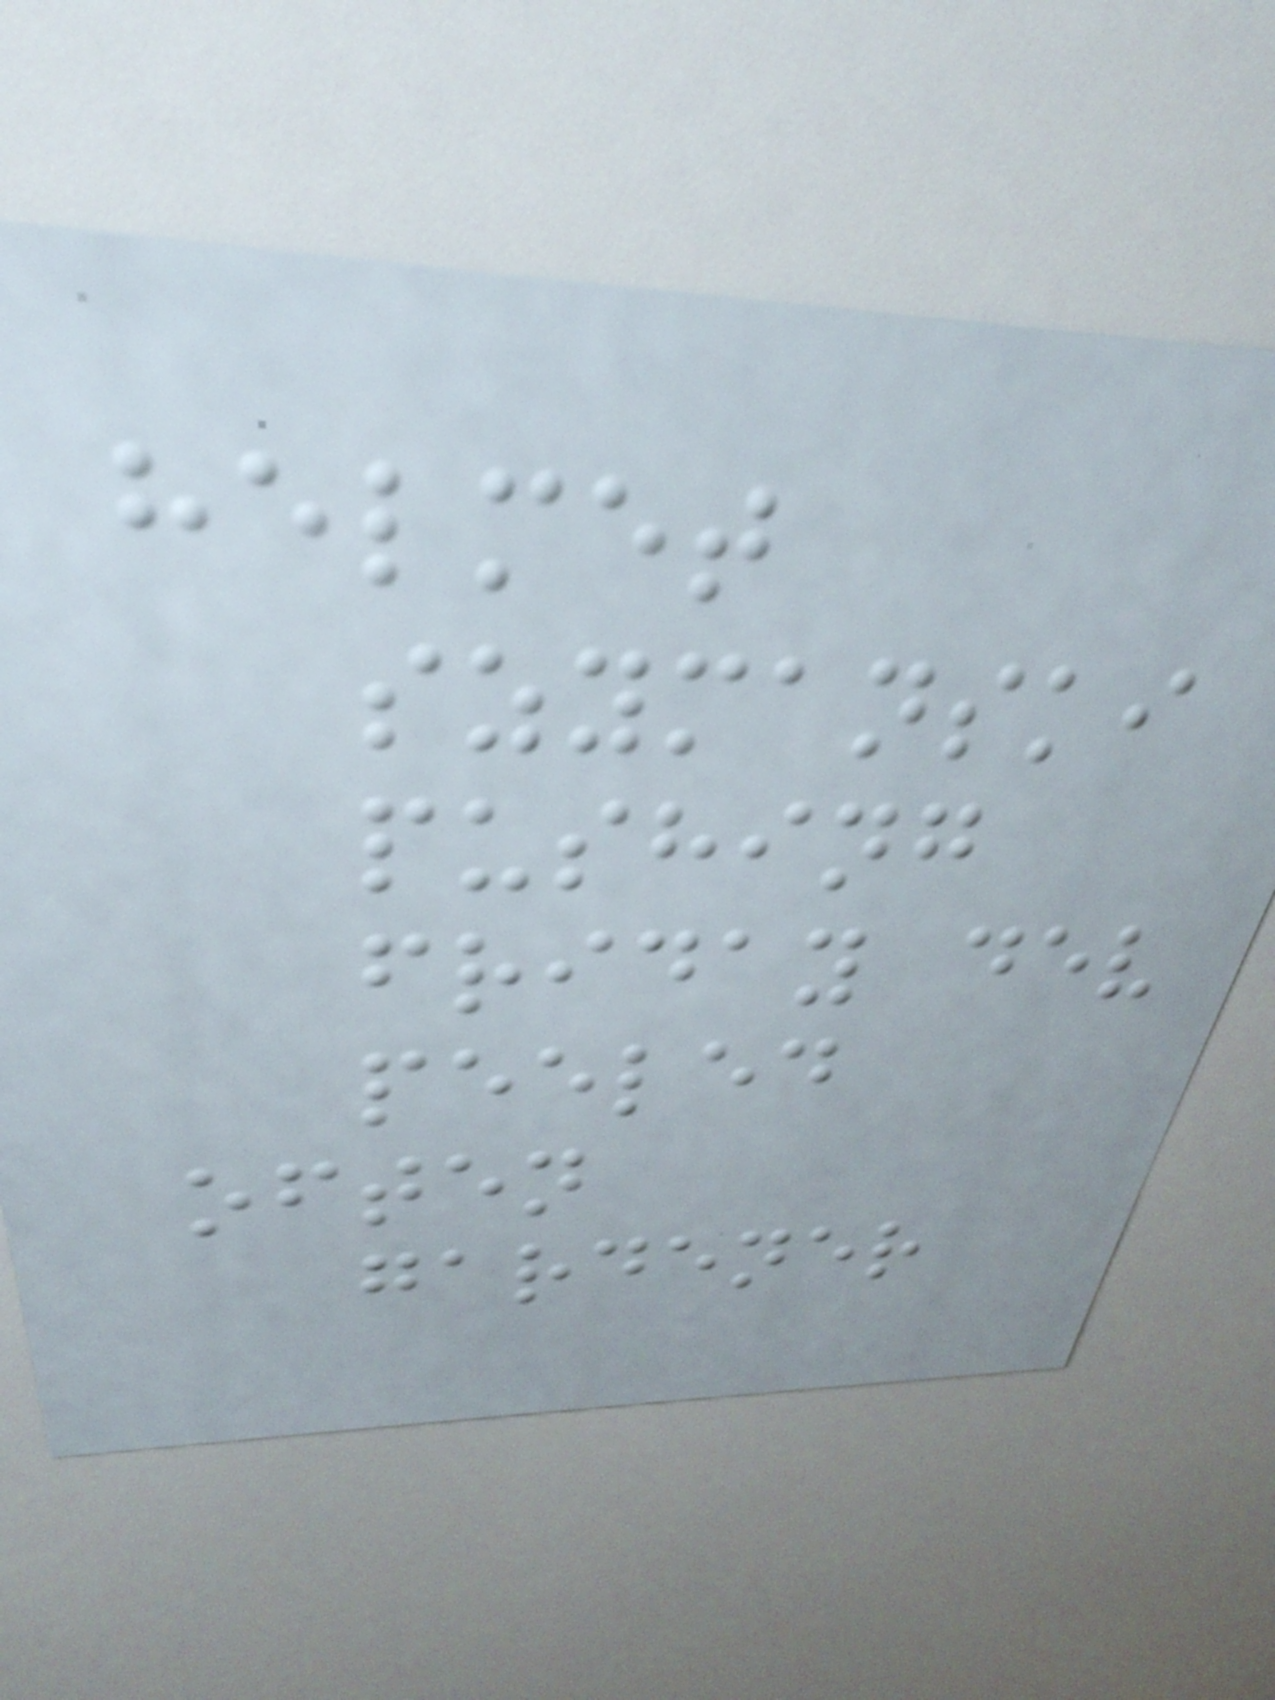helmet
szymanski
pushing
friday dev
peeled
often
gardener
